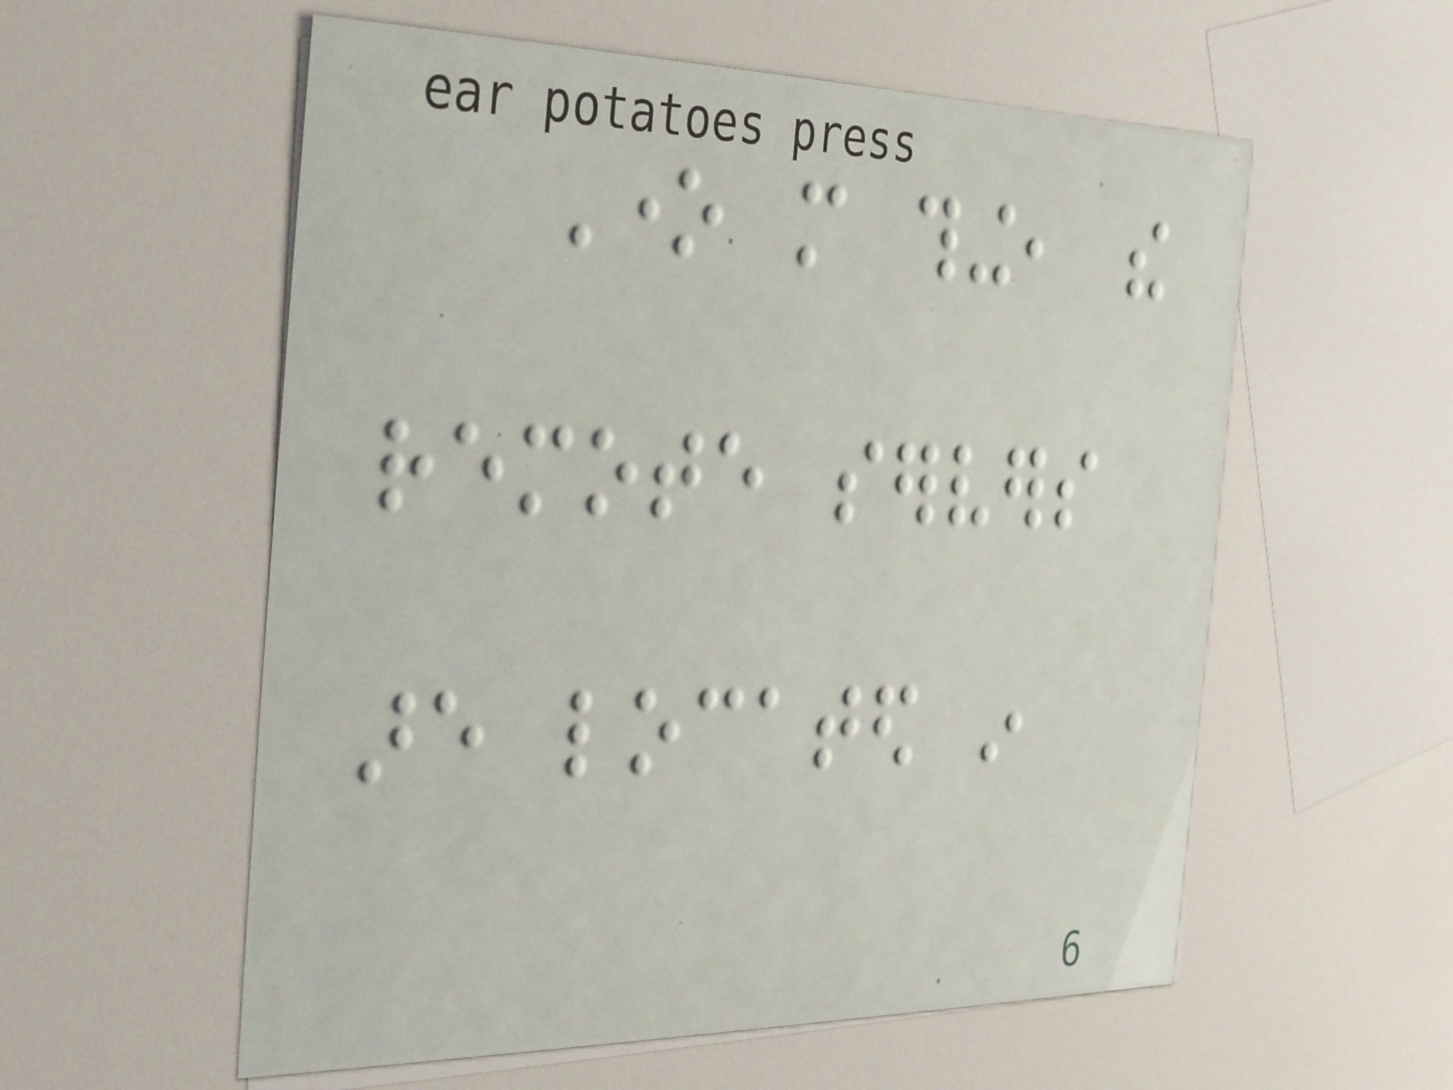One more thing, the
remote servers
are located in
